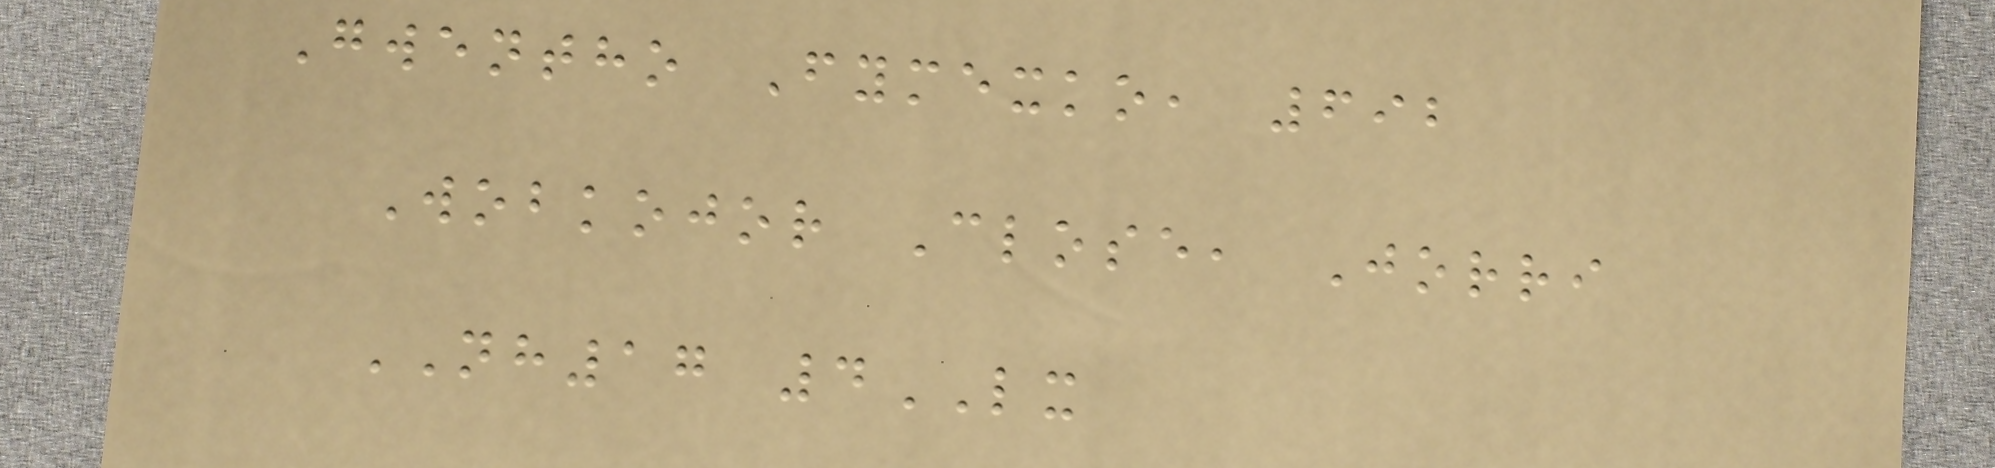Gwentho Fymexko, 692
Wobkojor Close, Jorri
NH17 4LX
